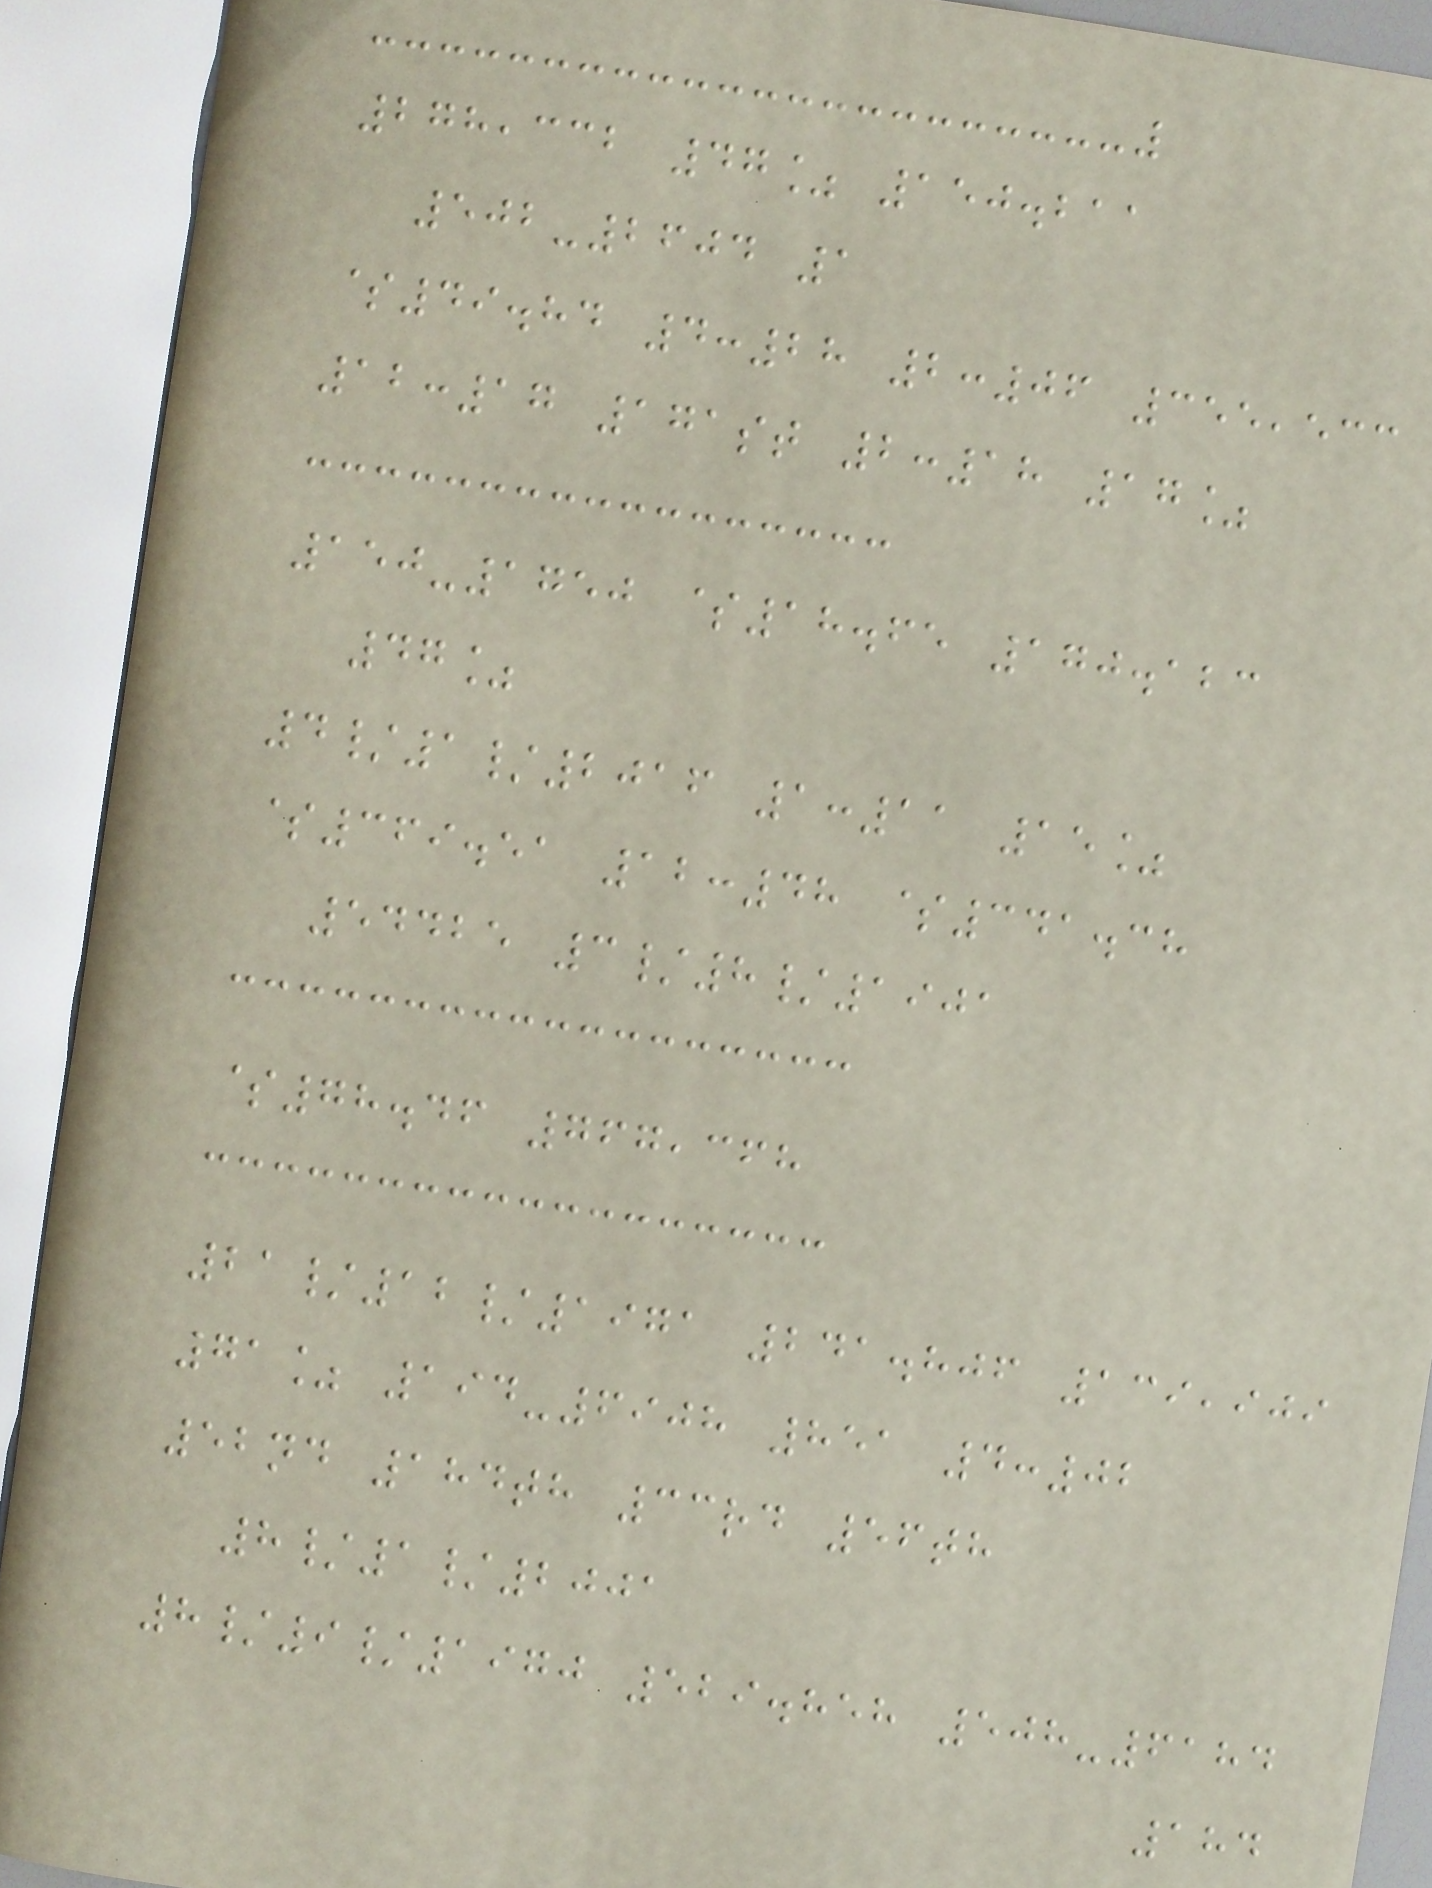278,332 47% 150.211
502-2604 1
$49.84 4:28 2:06 355,533
12:17 171st 2:18 17%
150-1750 $18.65 170.123
47%
4/1/2016 1:11 15%
$369.51 12:48 $341.38
54425 3/8/1901
$78.46 767,368
21/12/1971 241.806 139,909
71% 194-6908 851 4:02
52nd 184th 33rd 56th
8/1/2001
8/9/1970 529.858 508-6184
184
